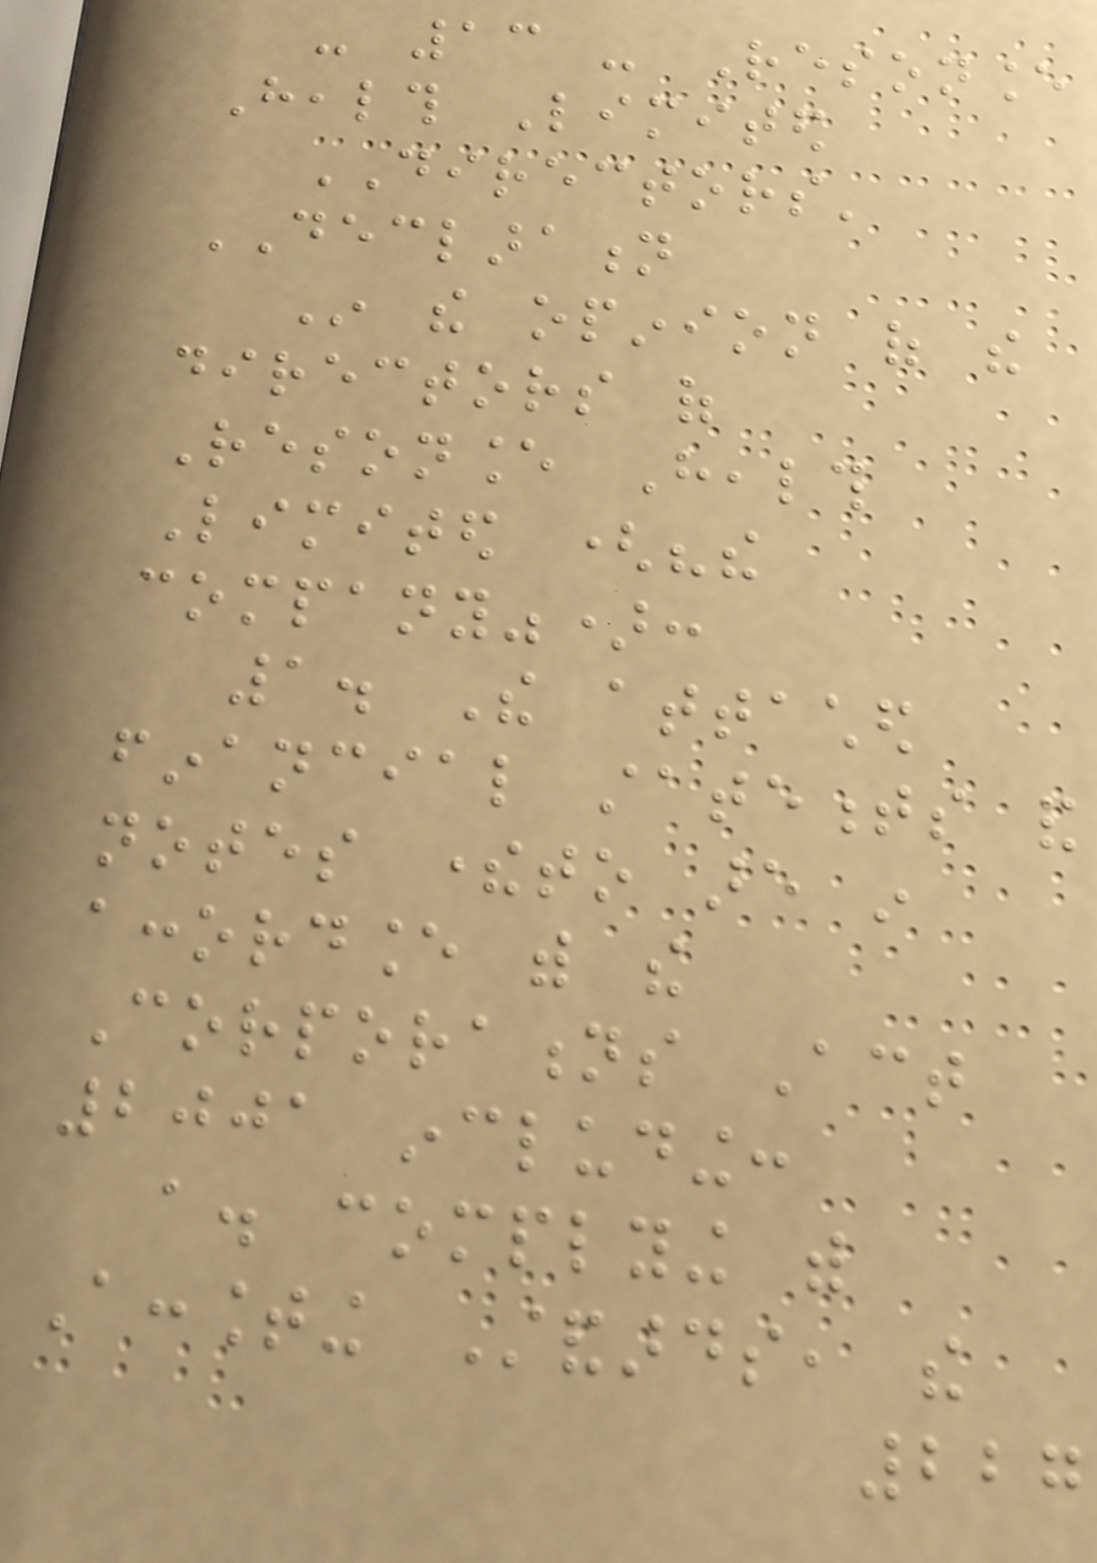- 13 - Resonance
Health Limited
DIRECTORS'
DECLARATION
In the opinion of the
directors of
Resonance Health
Limited ("the
company"):
1. The attached
financial statements and
notes thereto are in
accordance with the
Corporations Act
2001 including:
a. complying with
Accounting Standards, the
227
